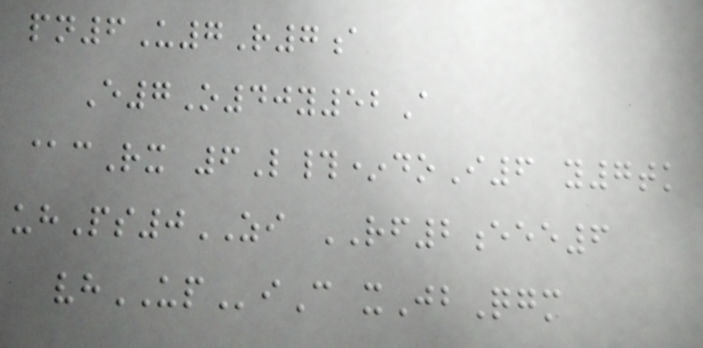pn6U7R7a
E7O40y52A
@cRx 6L#*doI6 y7tk
uhPs0ZI RF2eee6
vhUPiC xJbQgm
